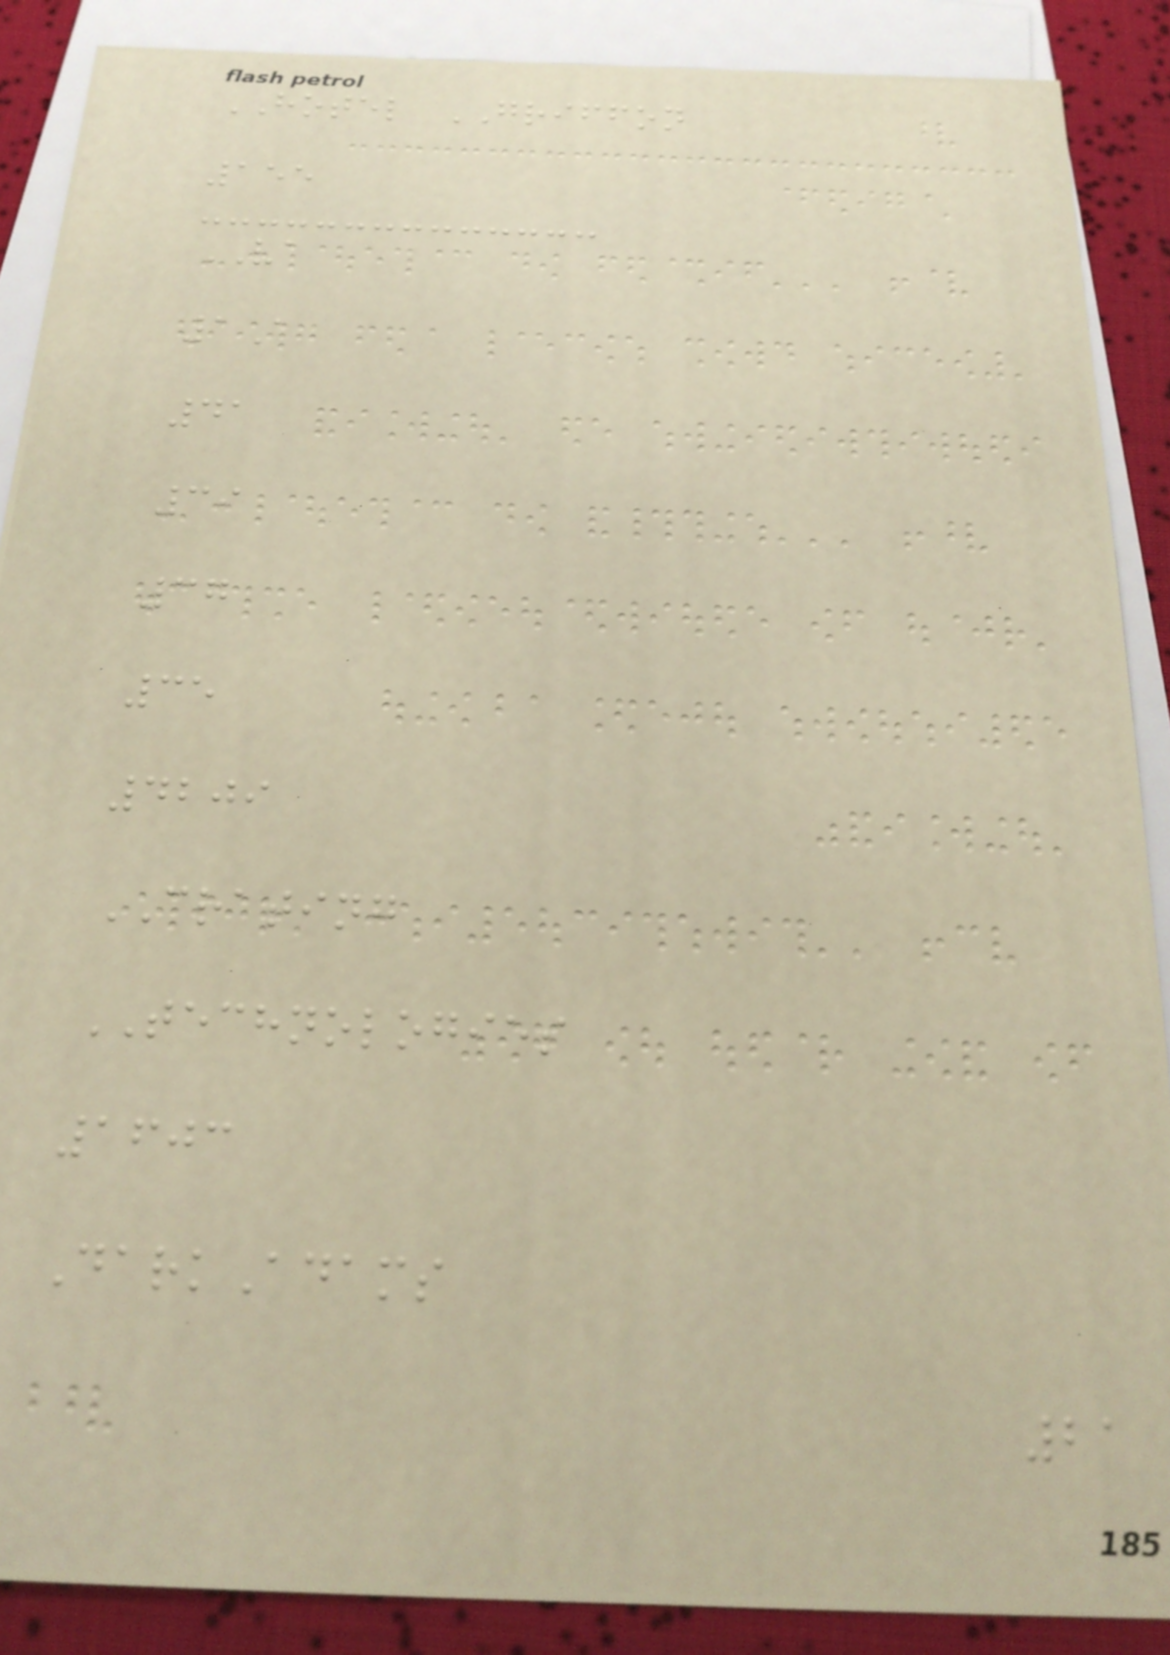HOTEL GRIFFON
155
VA
1A
41
39
37
35
4209
CRATING
TECHNOLOGIES
1603
DarkAdams
21
